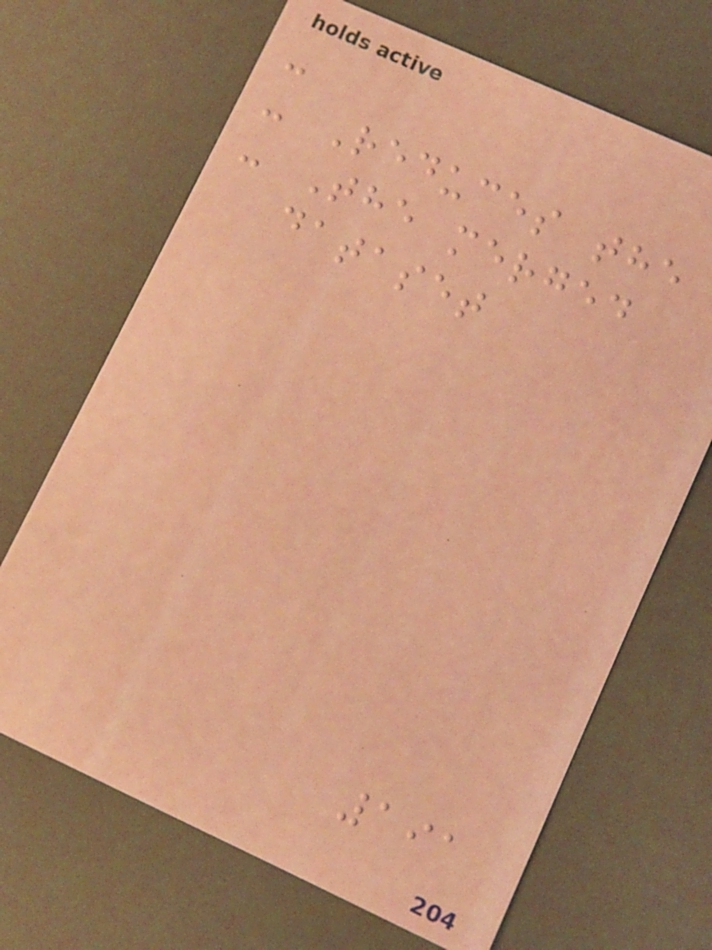-
- Reduces the
- The merged
dataset
191
